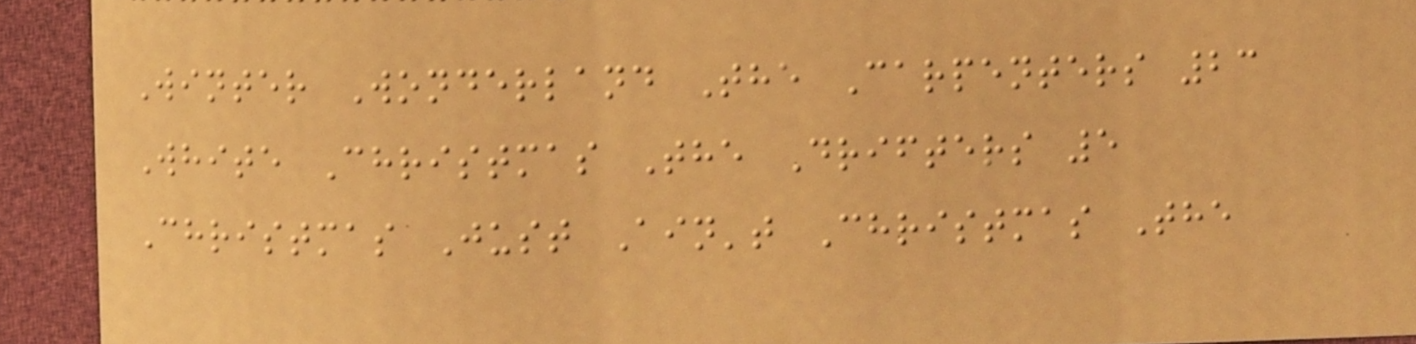Winter Wonderland The Carpenters 23
White Christmas The Drifters 5
Christmas Just Ain't Christmas The
